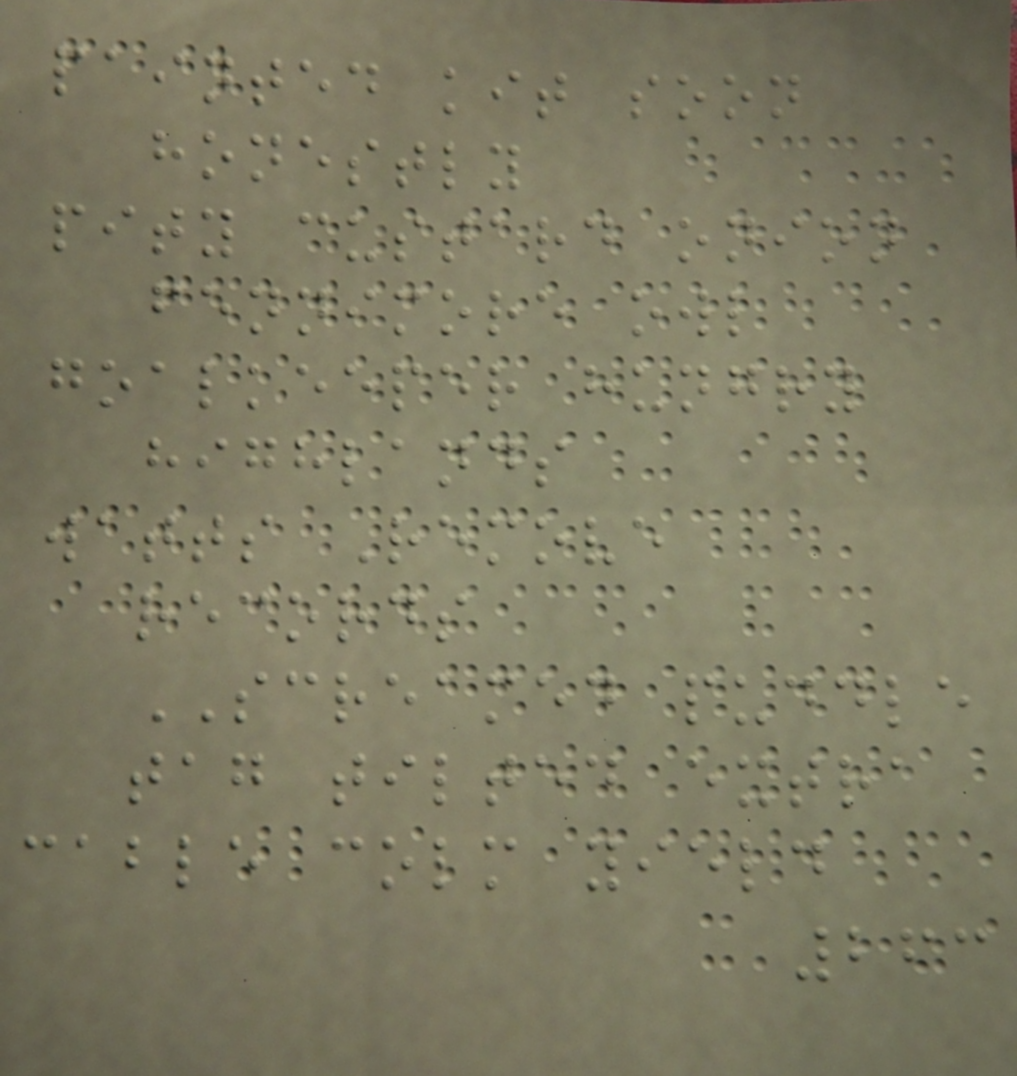painted kit soon
honestly
pity custard onion
fennimore owl
goalkeeper hungry
highlands
watts Remove
records
SCREAMED puddle
tag tilted extra
cable colm yield
263
